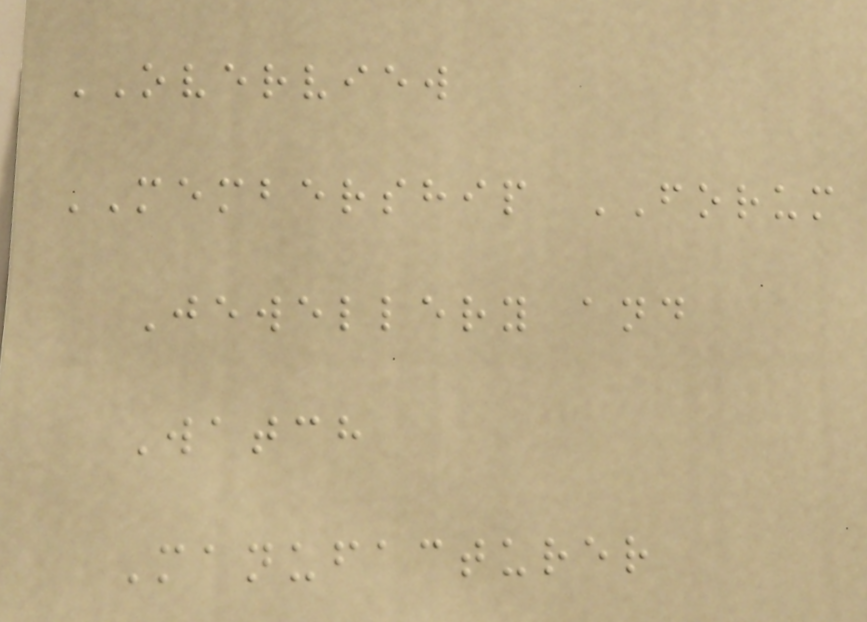OVERVIEW
MEMBERSHIP FORUM
Jewellery and
Watch
Manufacturer
